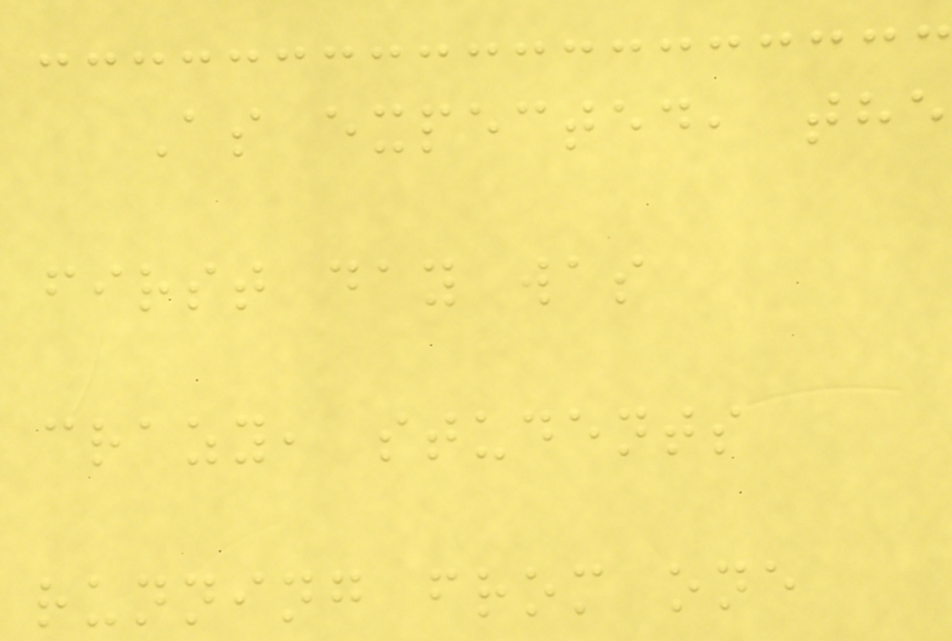As expected, the
first day was
crazy, students
running from one
